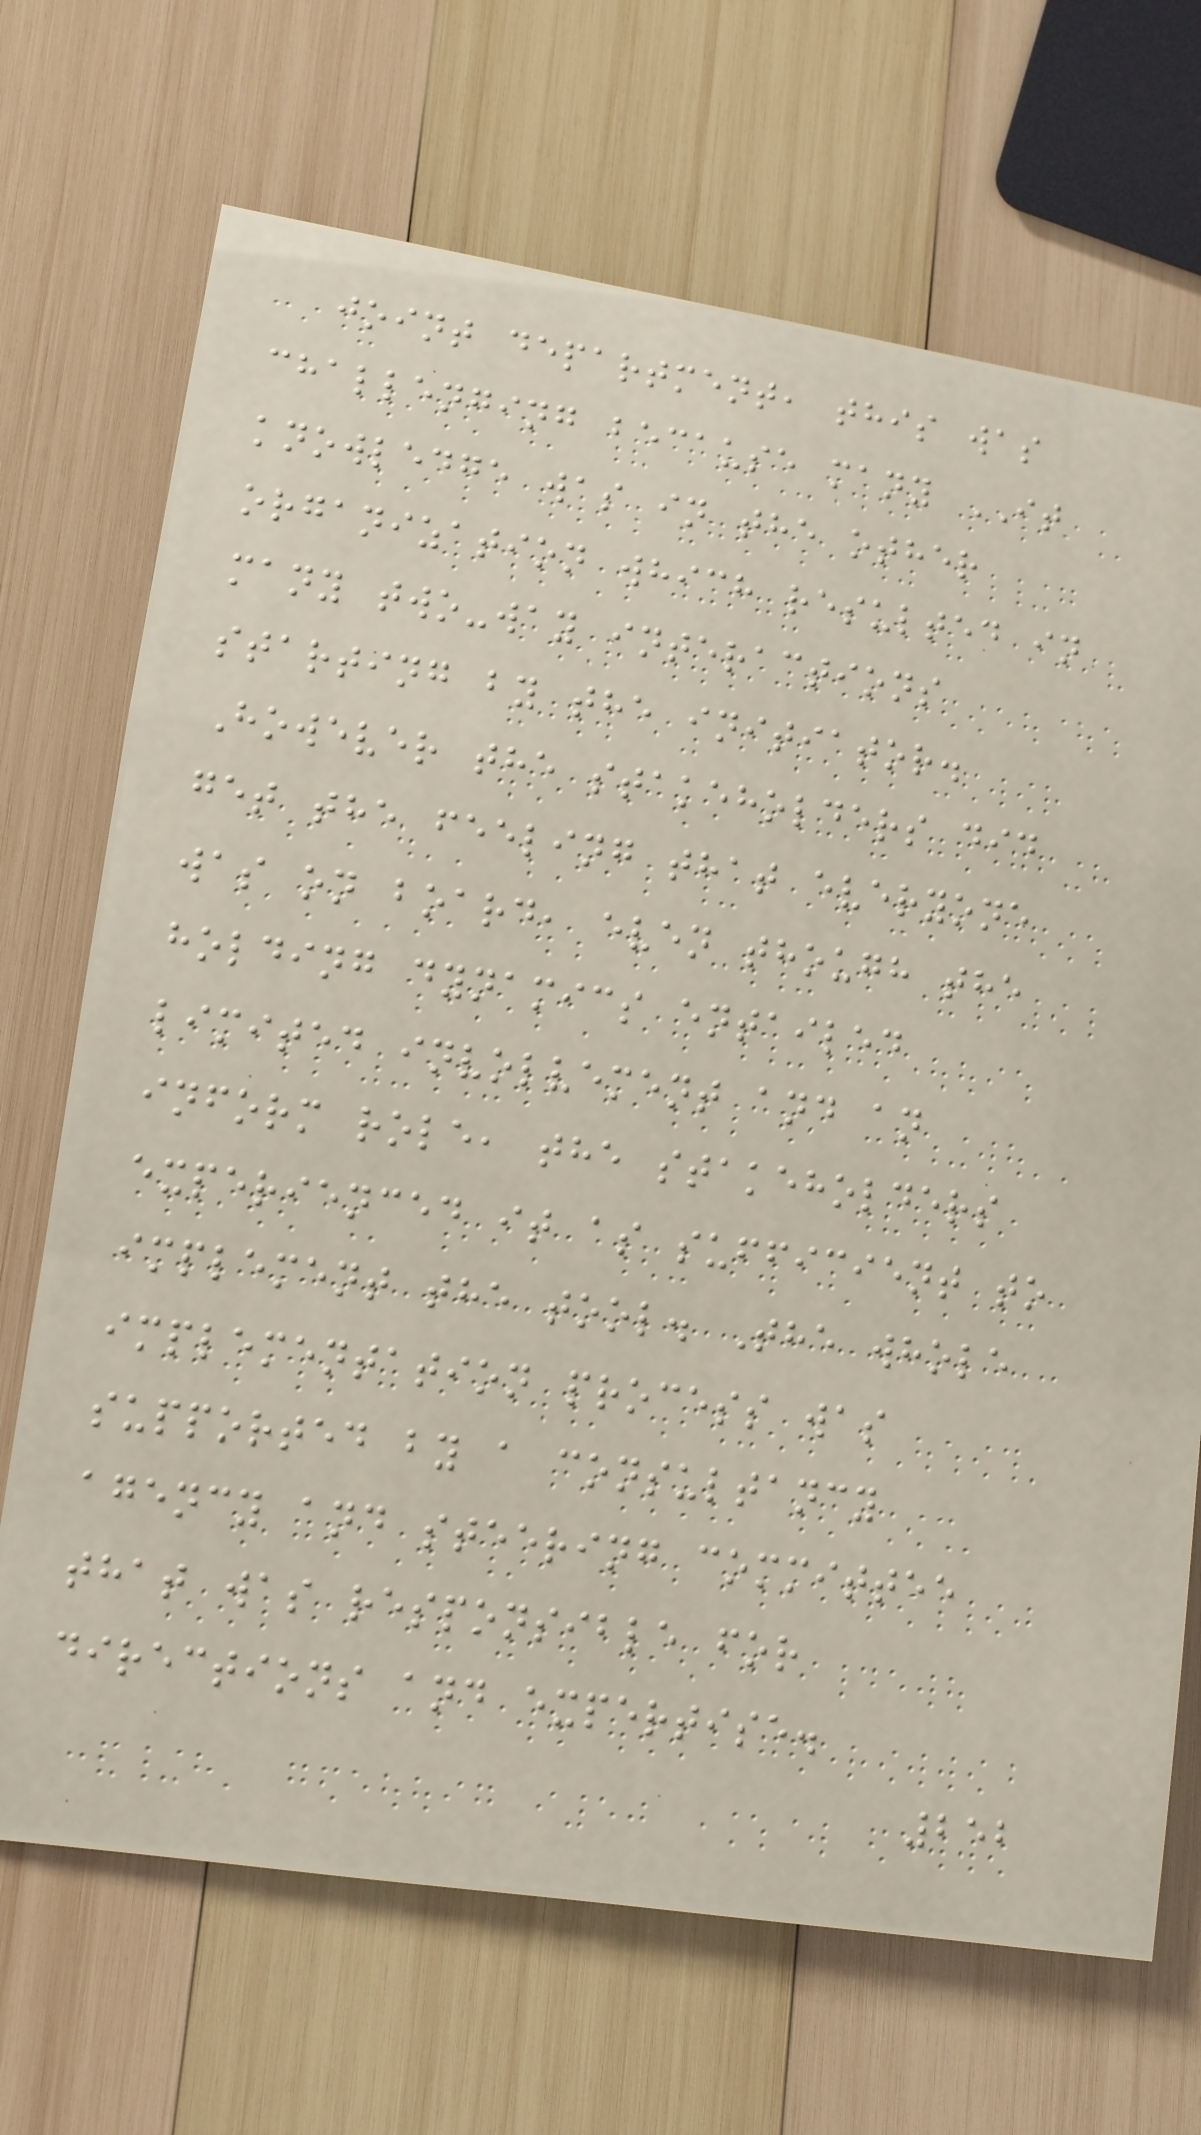joint department, this was
challenging because many IT
knowledge was in the other
organization which resulted in
many two-way interactions
starting by the initiator.
However the stakeholders did
get the feeling that everyone
was on board, even though the
holding dynamics entailed
limited involvement and an
inform role, the stakeholders
experienced it as sufficient to
implement the tool. The whole
implementation process was
supported by a consultancy
agency and steering committee
that was responsible for
directions and expertise.
252
